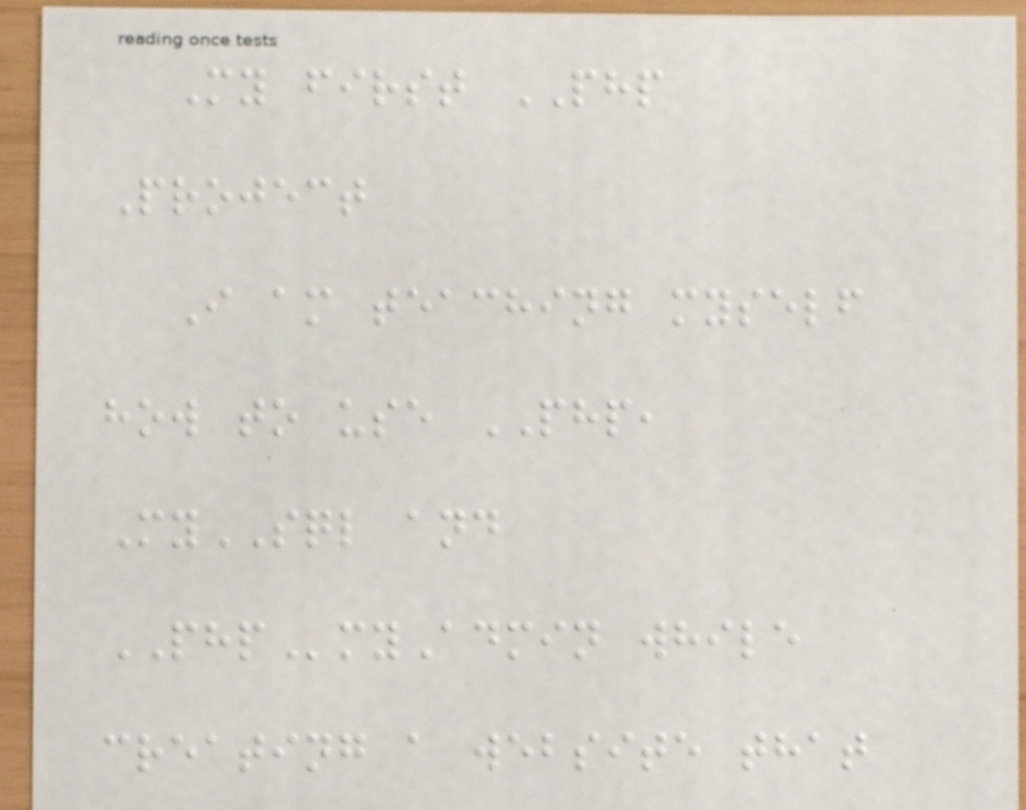My first PHP
Project
I am teaching myself
how to use PHP,
MySQL and
PHPmyAdmin while
creating a website that
